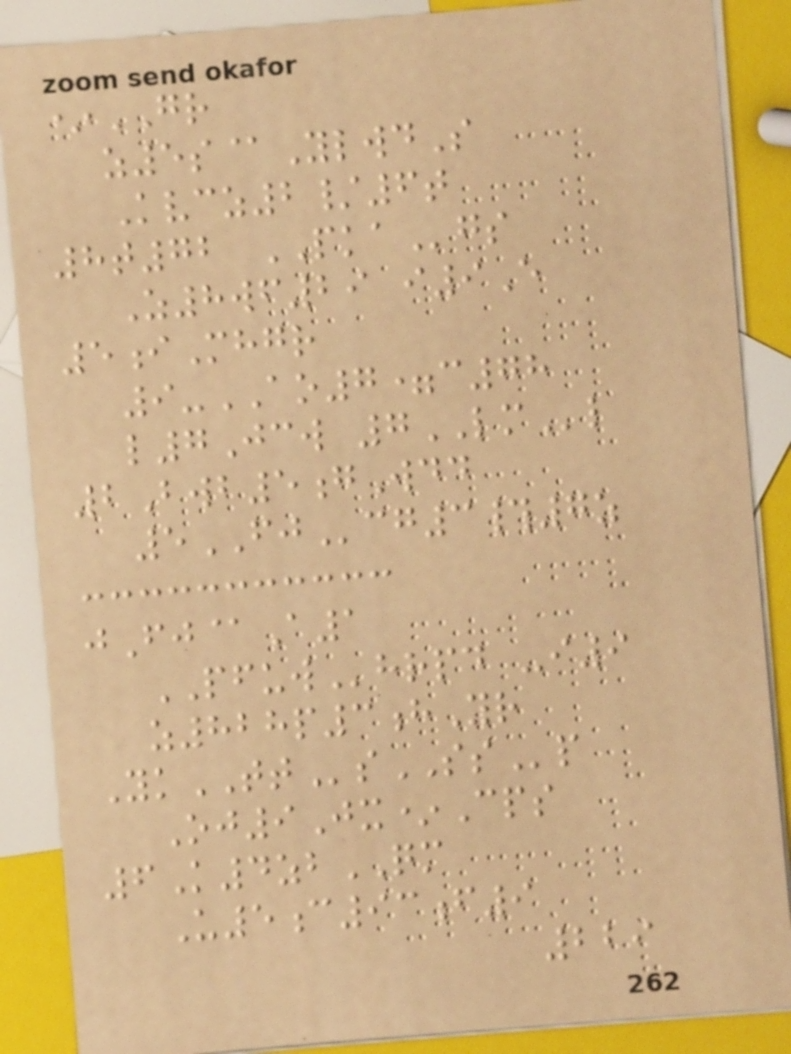*GR
z5s@YlwdS
Kvcz2/6t
8t72 PKAgs
Z8wf29 i9E
5iMhgr
9-AO7=c78
l7Jcw 7LMl
2Bwb5gWdd
5FJcg3#7z
jFj@A1
PFUWhrpd -i9
z828p3hYr
YkTTsSSp
Oj9Jx*Cps
6K4zbQM
U5c93f9
229
